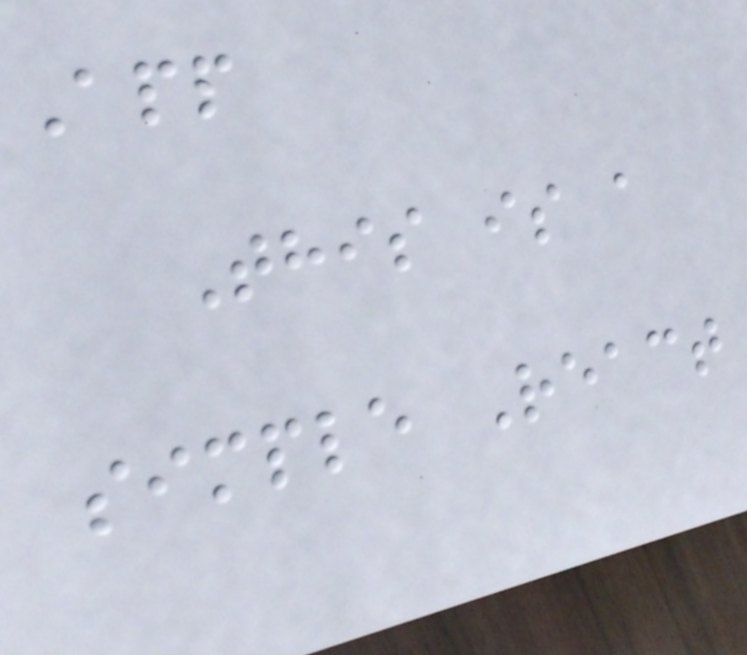App
This is a
simple React
